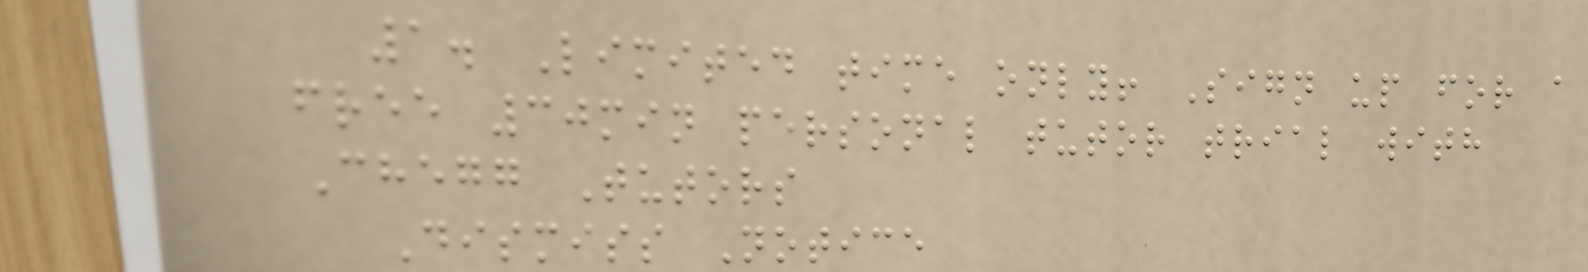1. Limited time only! Sign up for a
free 30min personal tutor trial with
Chegg Tutors
Dismiss Notice
